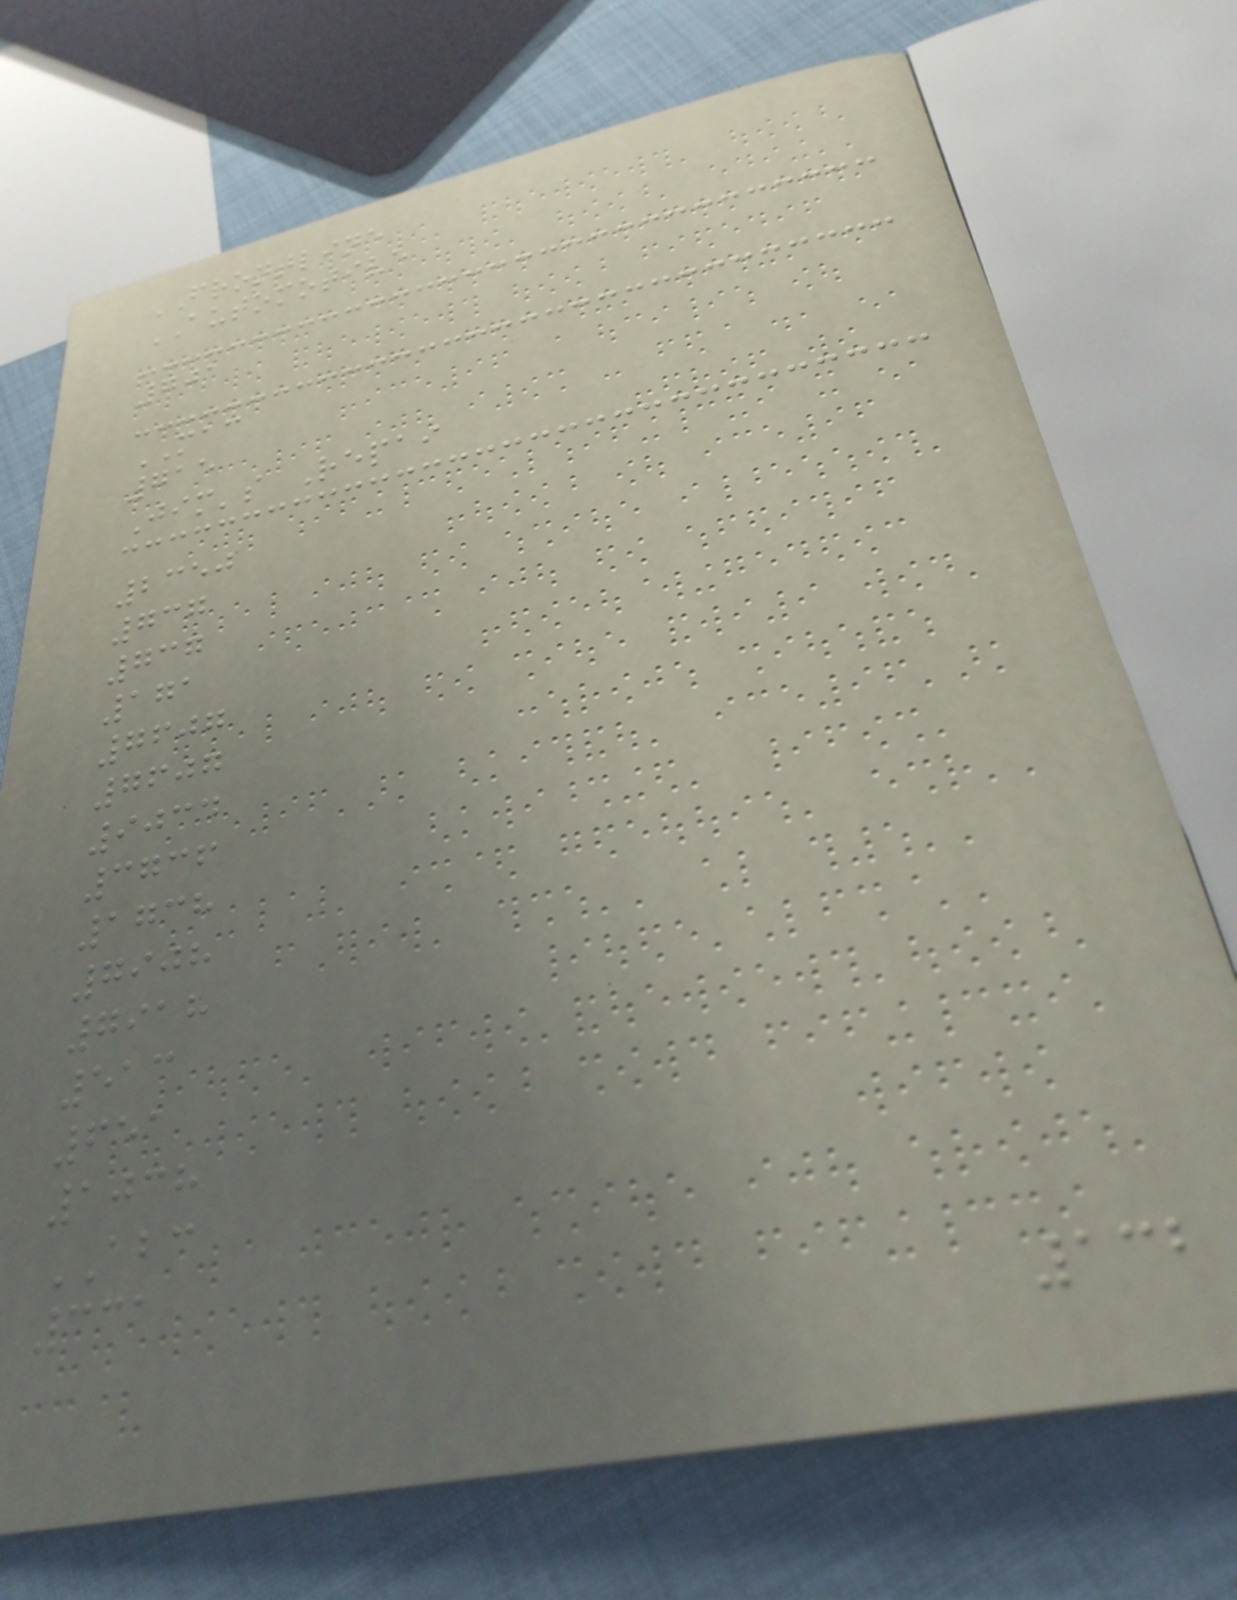FRONTLINE
AUTOMOTIVE
701
MAC
715
Jim's Repai
2350
737
737
171
7607
7607
9034
3736
1738
7908
7918
513
651
1038
ABC
331
132
